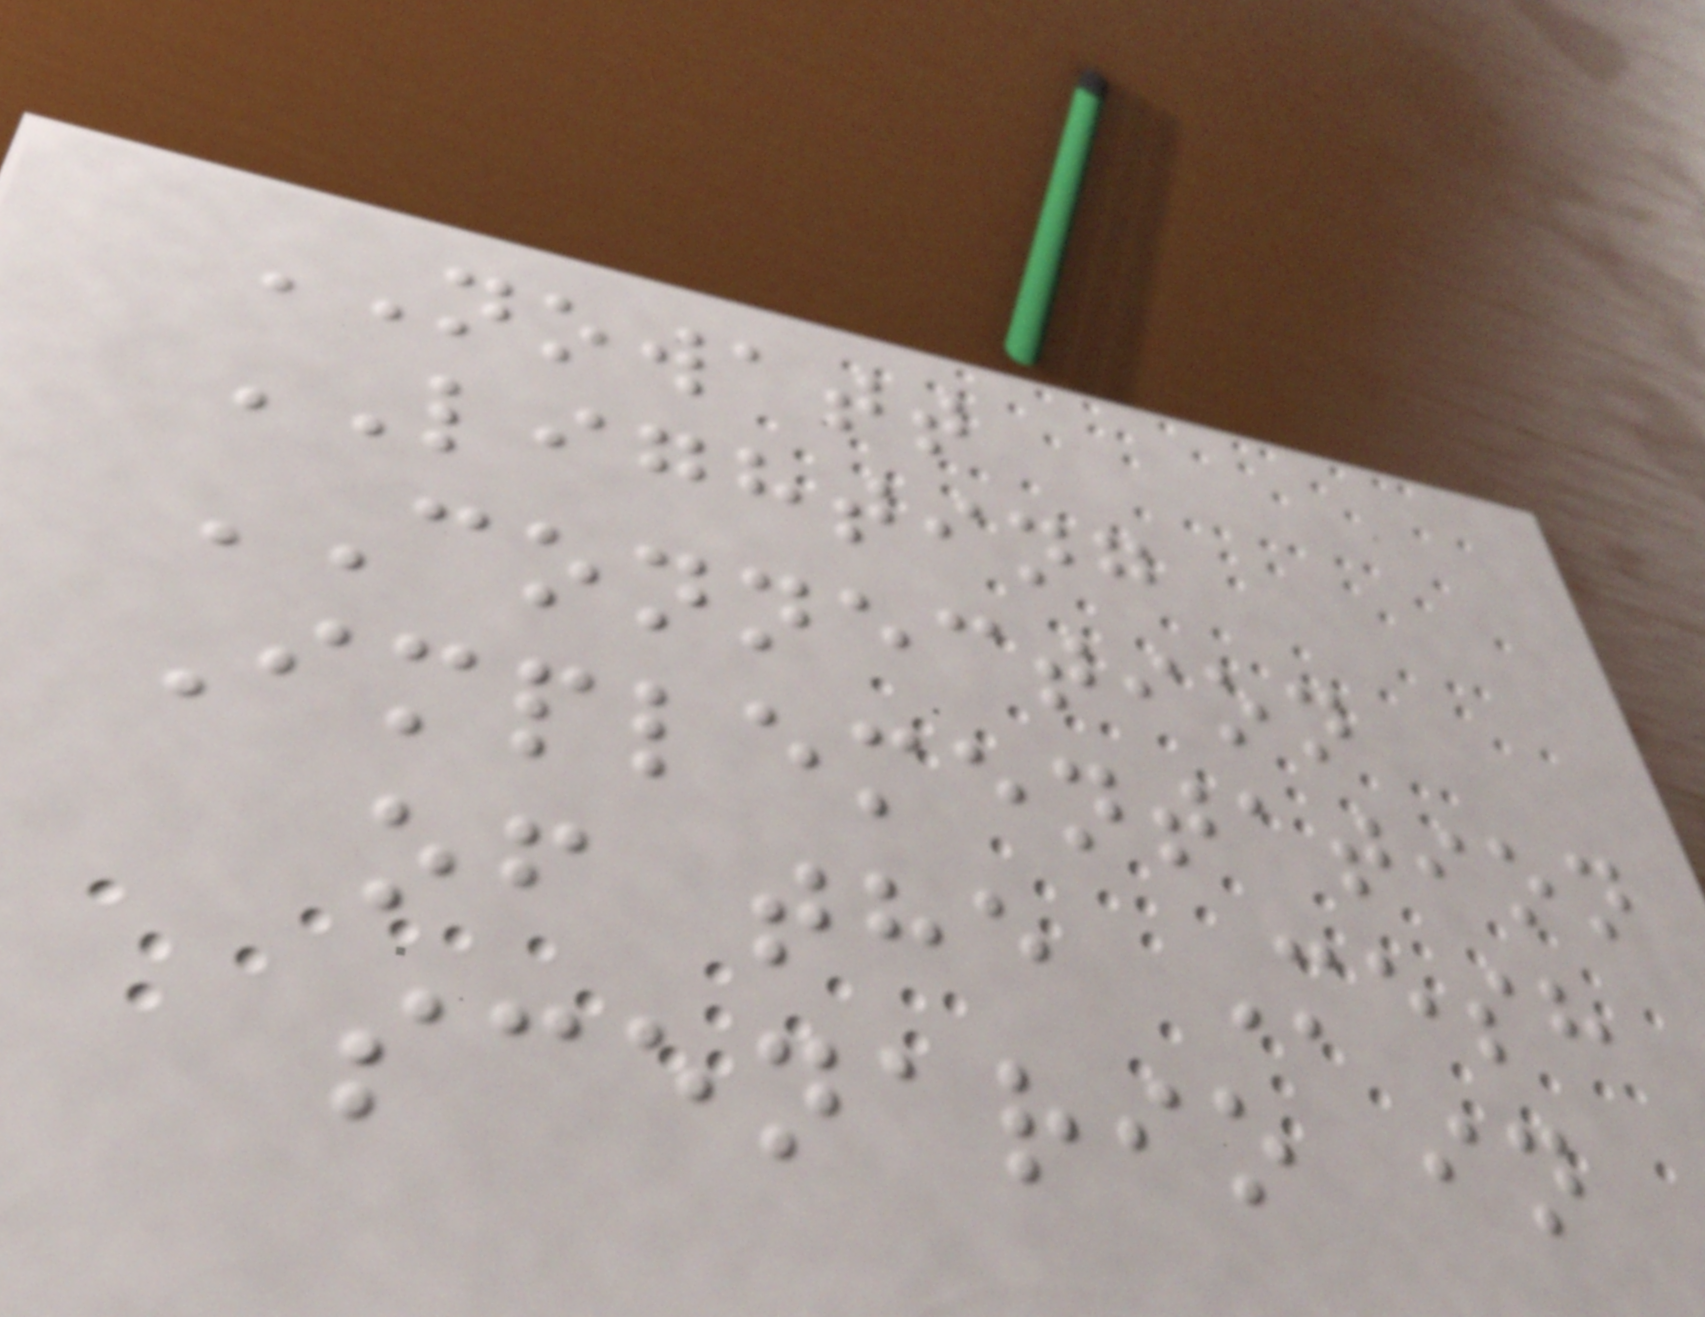NOWATT
LIGHTING
CONNECTION
Implementation
of the Mesh
scenario in
